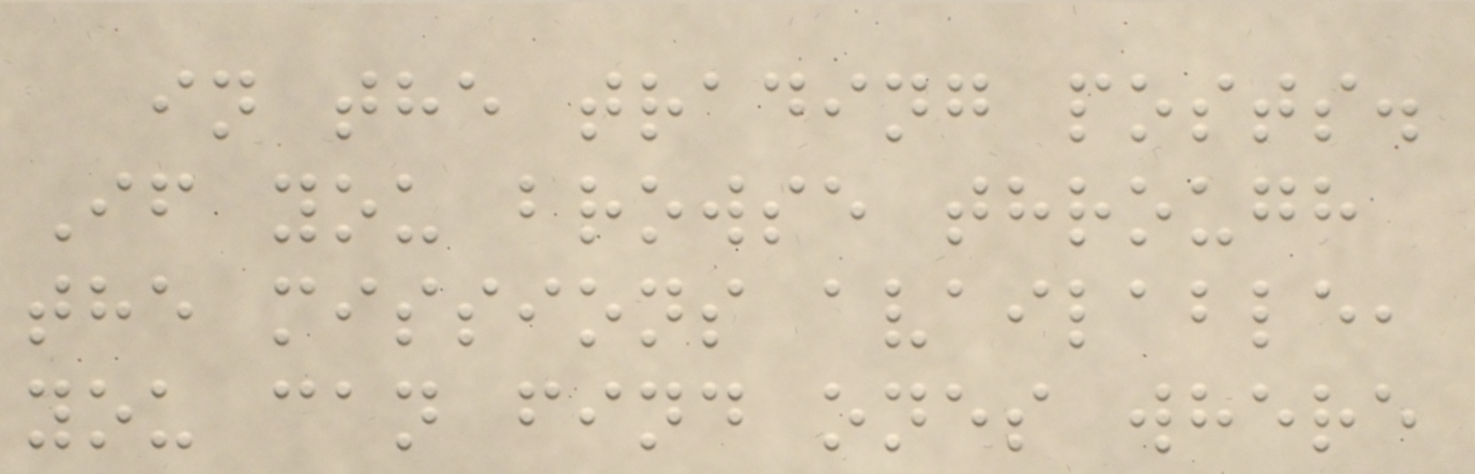in the trading posts.
If you browse through
the missions available,
you can find ones where
